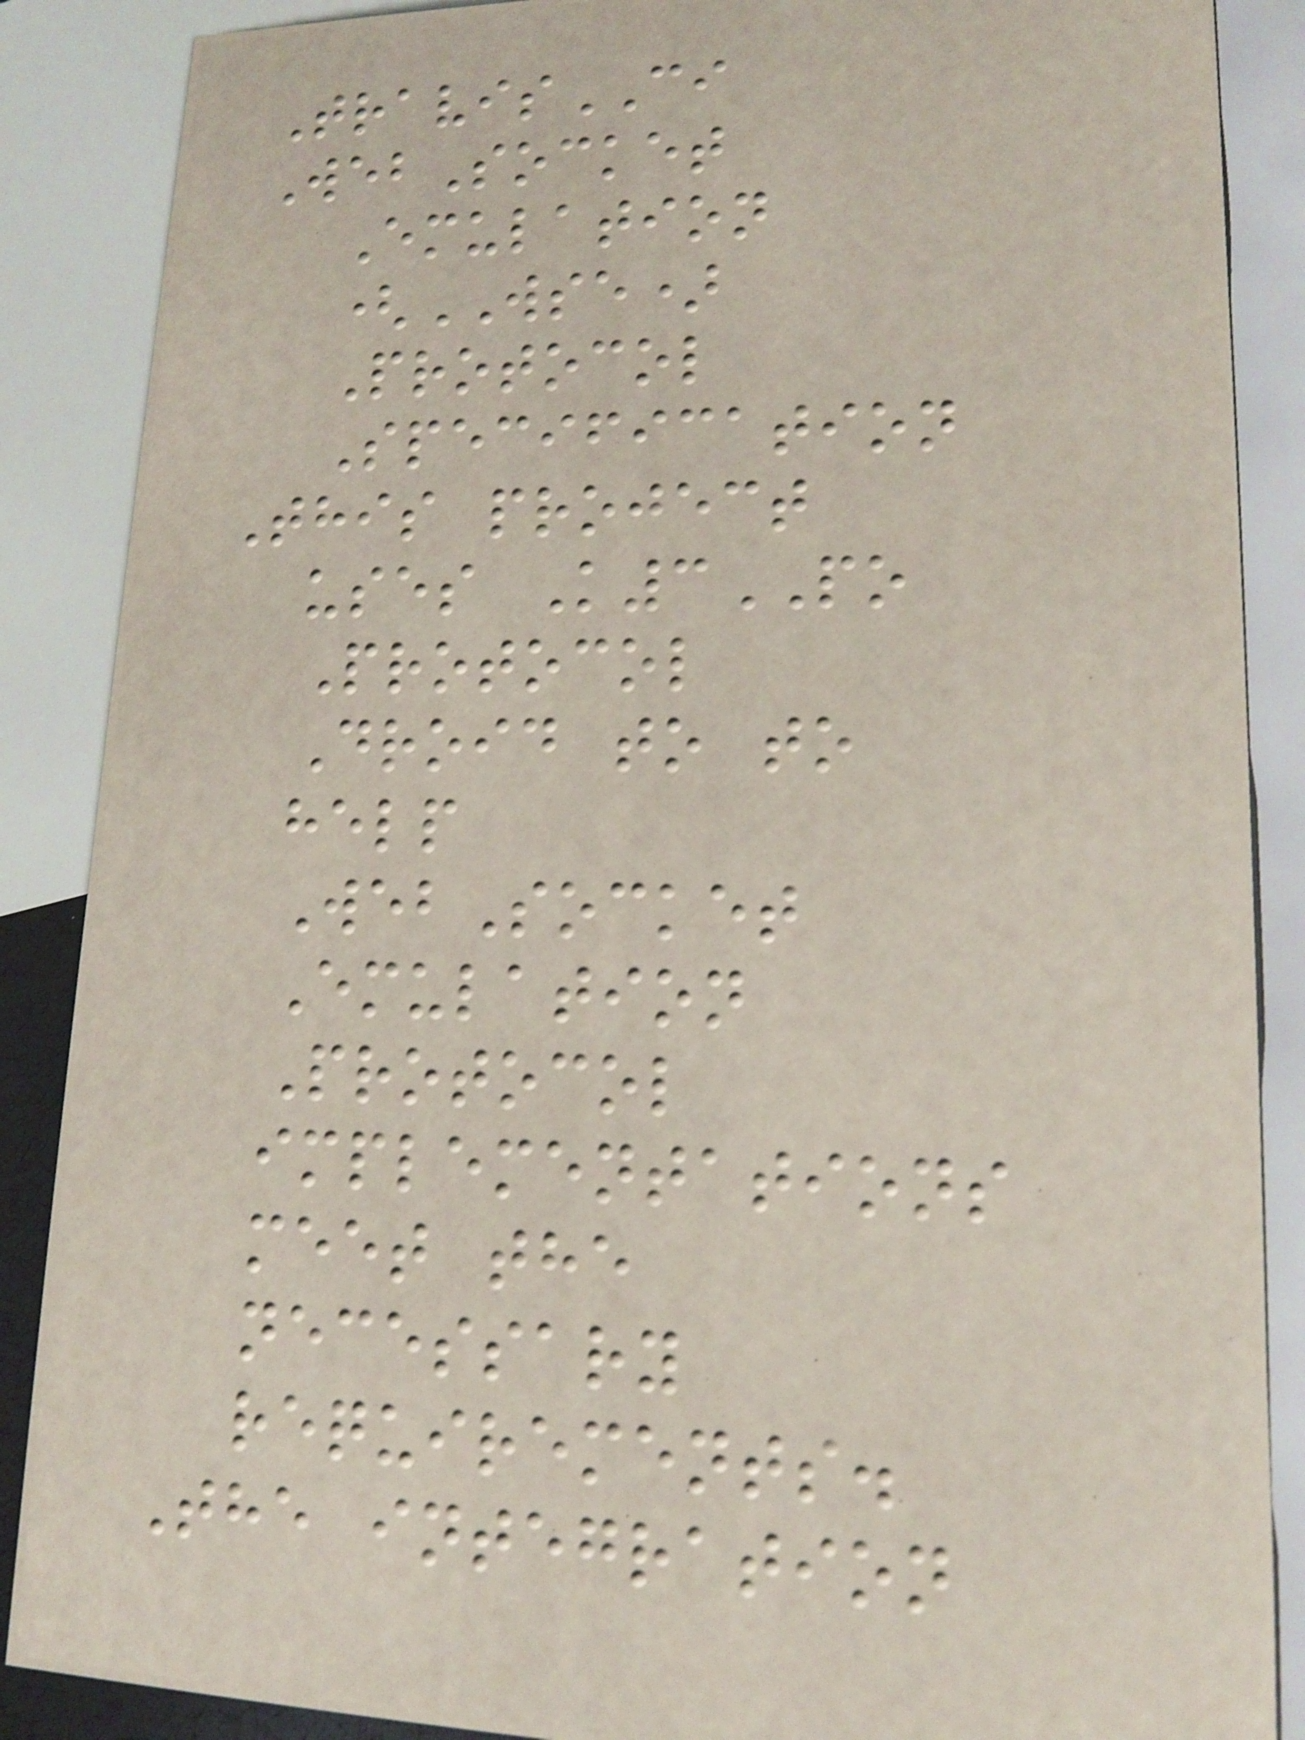TravisCI
WebSocket
Emulation
(WSE)
Protocol
Specification
This project
uses K3PO
Protocol
Droid to to
help
WebSocket
Emulation
Protocol
implementations
meet the
necessary
requirements.
The integration
